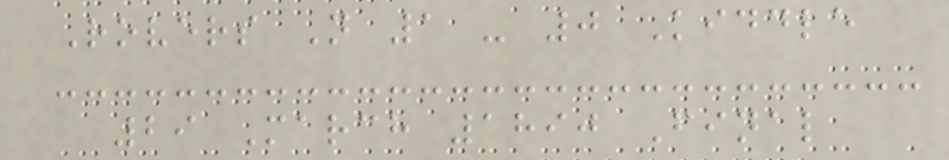Rovers N 1 - 0 Kiddle
29 March 1890 Final
